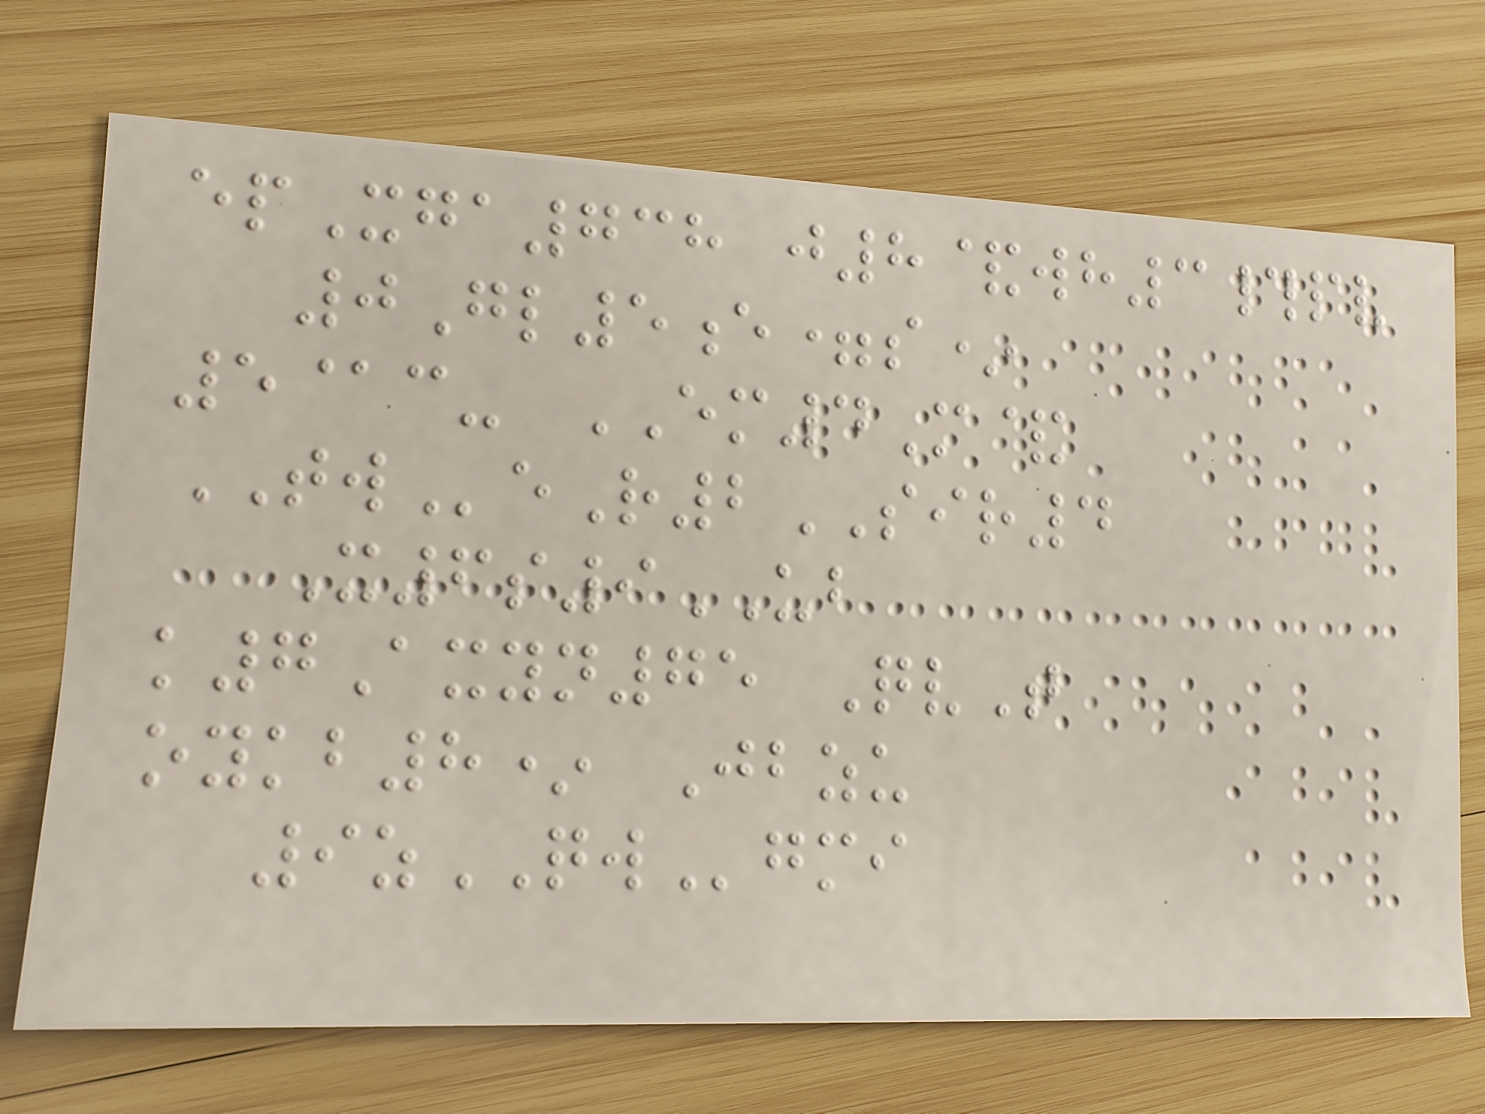epXga738 j8&wh3#pv
0Gl5e=s*
5@c- EM4M&
TWeR2SIR4
X6s9UB
k7Axyn75 QvT
oykb8* Jbzu
9zQWgmi
